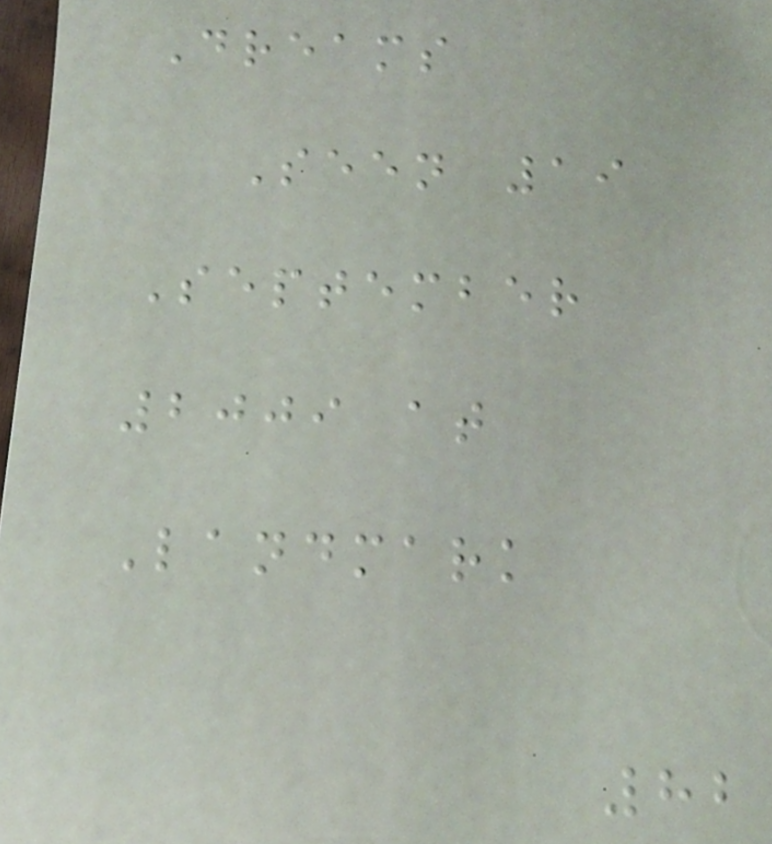Dreams
Seen 19
September
2009 at
Landmark
82
